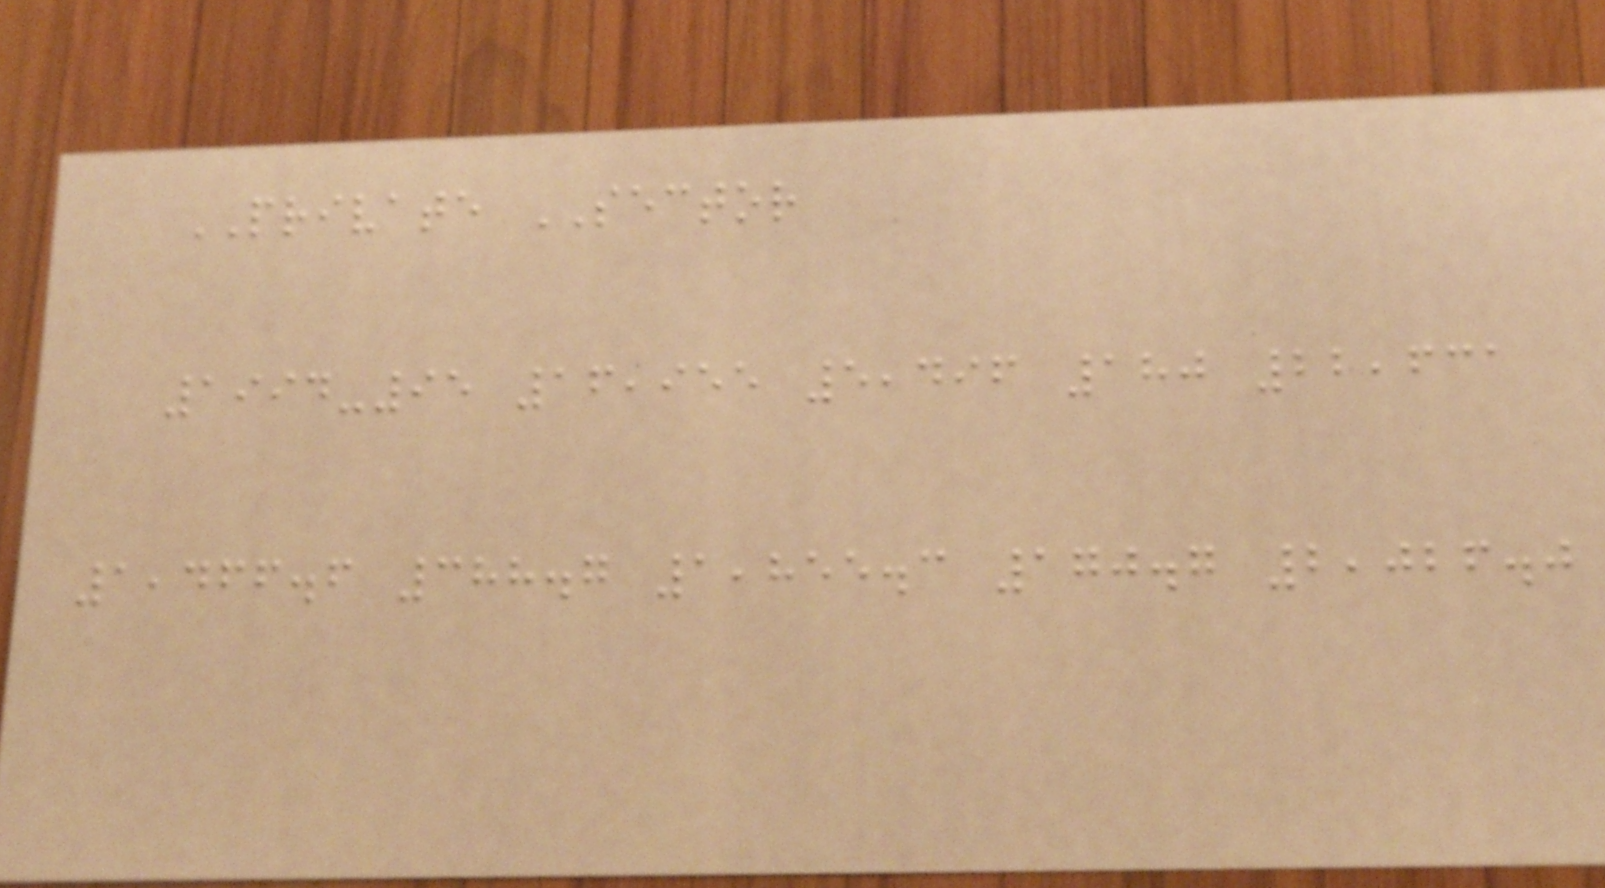PRIVATE SECTOR
1994-95 16,955 5,496 180 22,631
1,466.6 388.7 1,855.3 170.7 2,026.0
